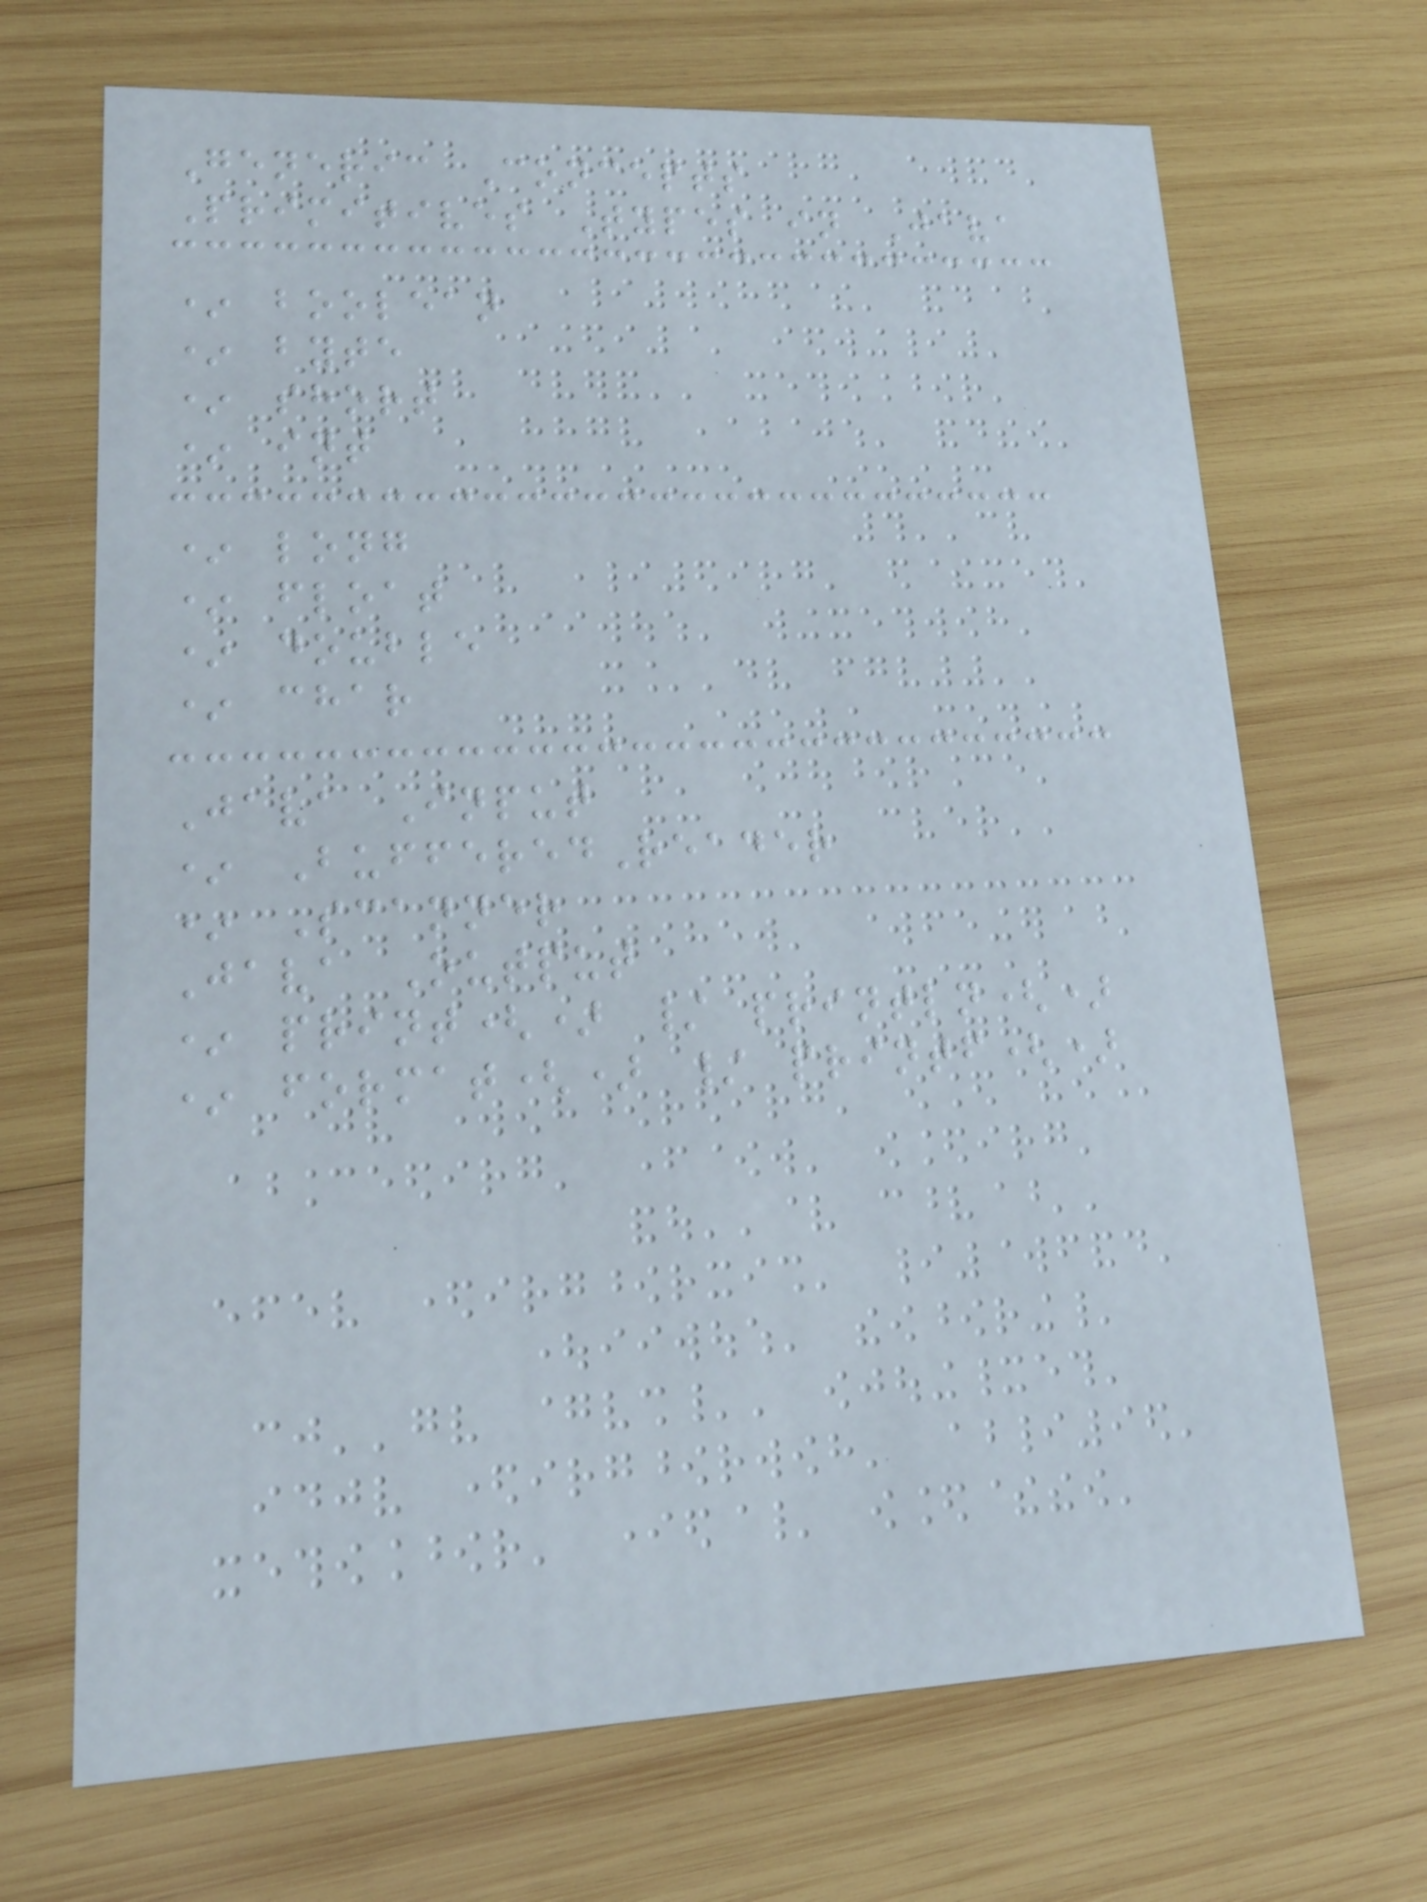Generic Concepts
Primitives Types in Java
* boolean
* byte
* short
* int
* long
* float
* double
* char
Java Input
* BufferedReader
* Scanner
Java Output
* print() / println()
* format() / printf()
